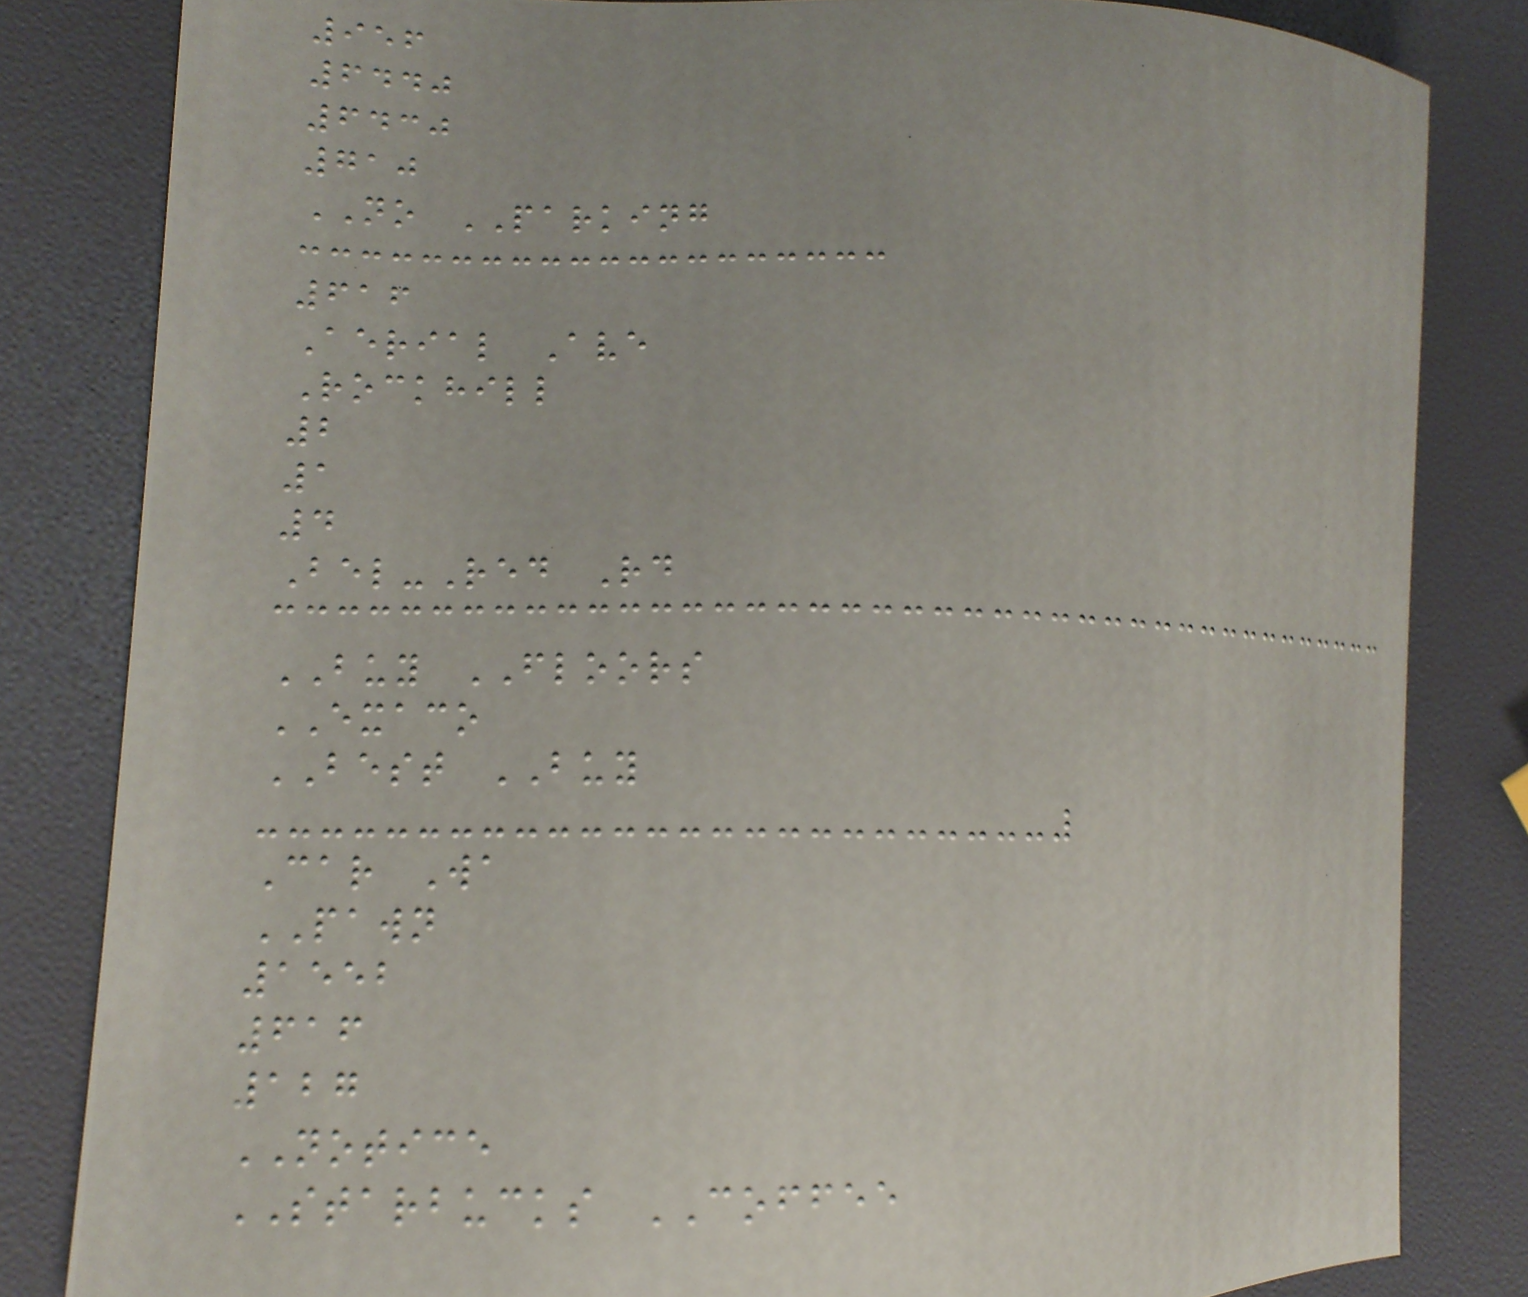956
6440
6430
710
NO PARKING
616
Aerial Ave
Rockhill
2
1
4
Bel-Red Rd
BUY FLOORS
EXACO
BEST BUY
Car Wa
PAWN
1552
616
127
NOTICE
STARBUCKS COFFEE
